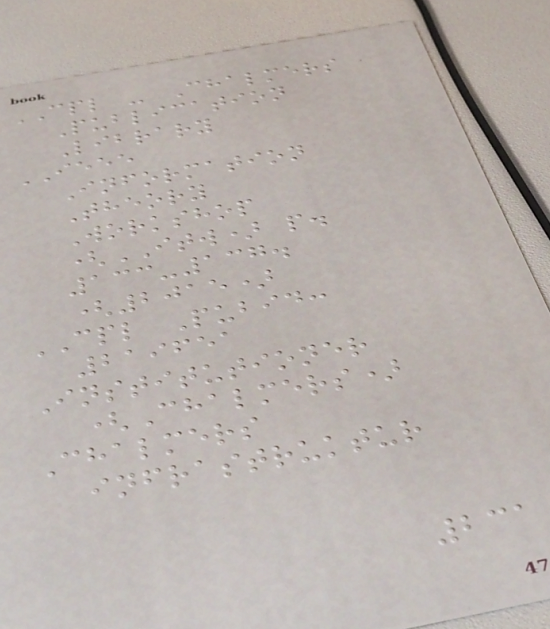CPL - Chalmers
Publication
Library
IEEE
Information
Theory
Workshop
(ITW) p.
133-137.
(2015)
CPL Pubid:
219651
Institutioner
(Chalmers)
Chalmers
infrastruktur
231
